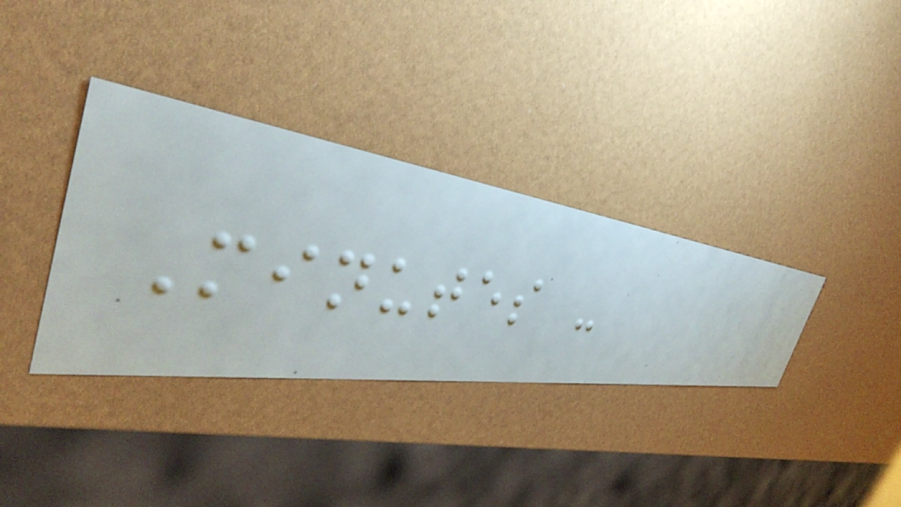Minutes -
